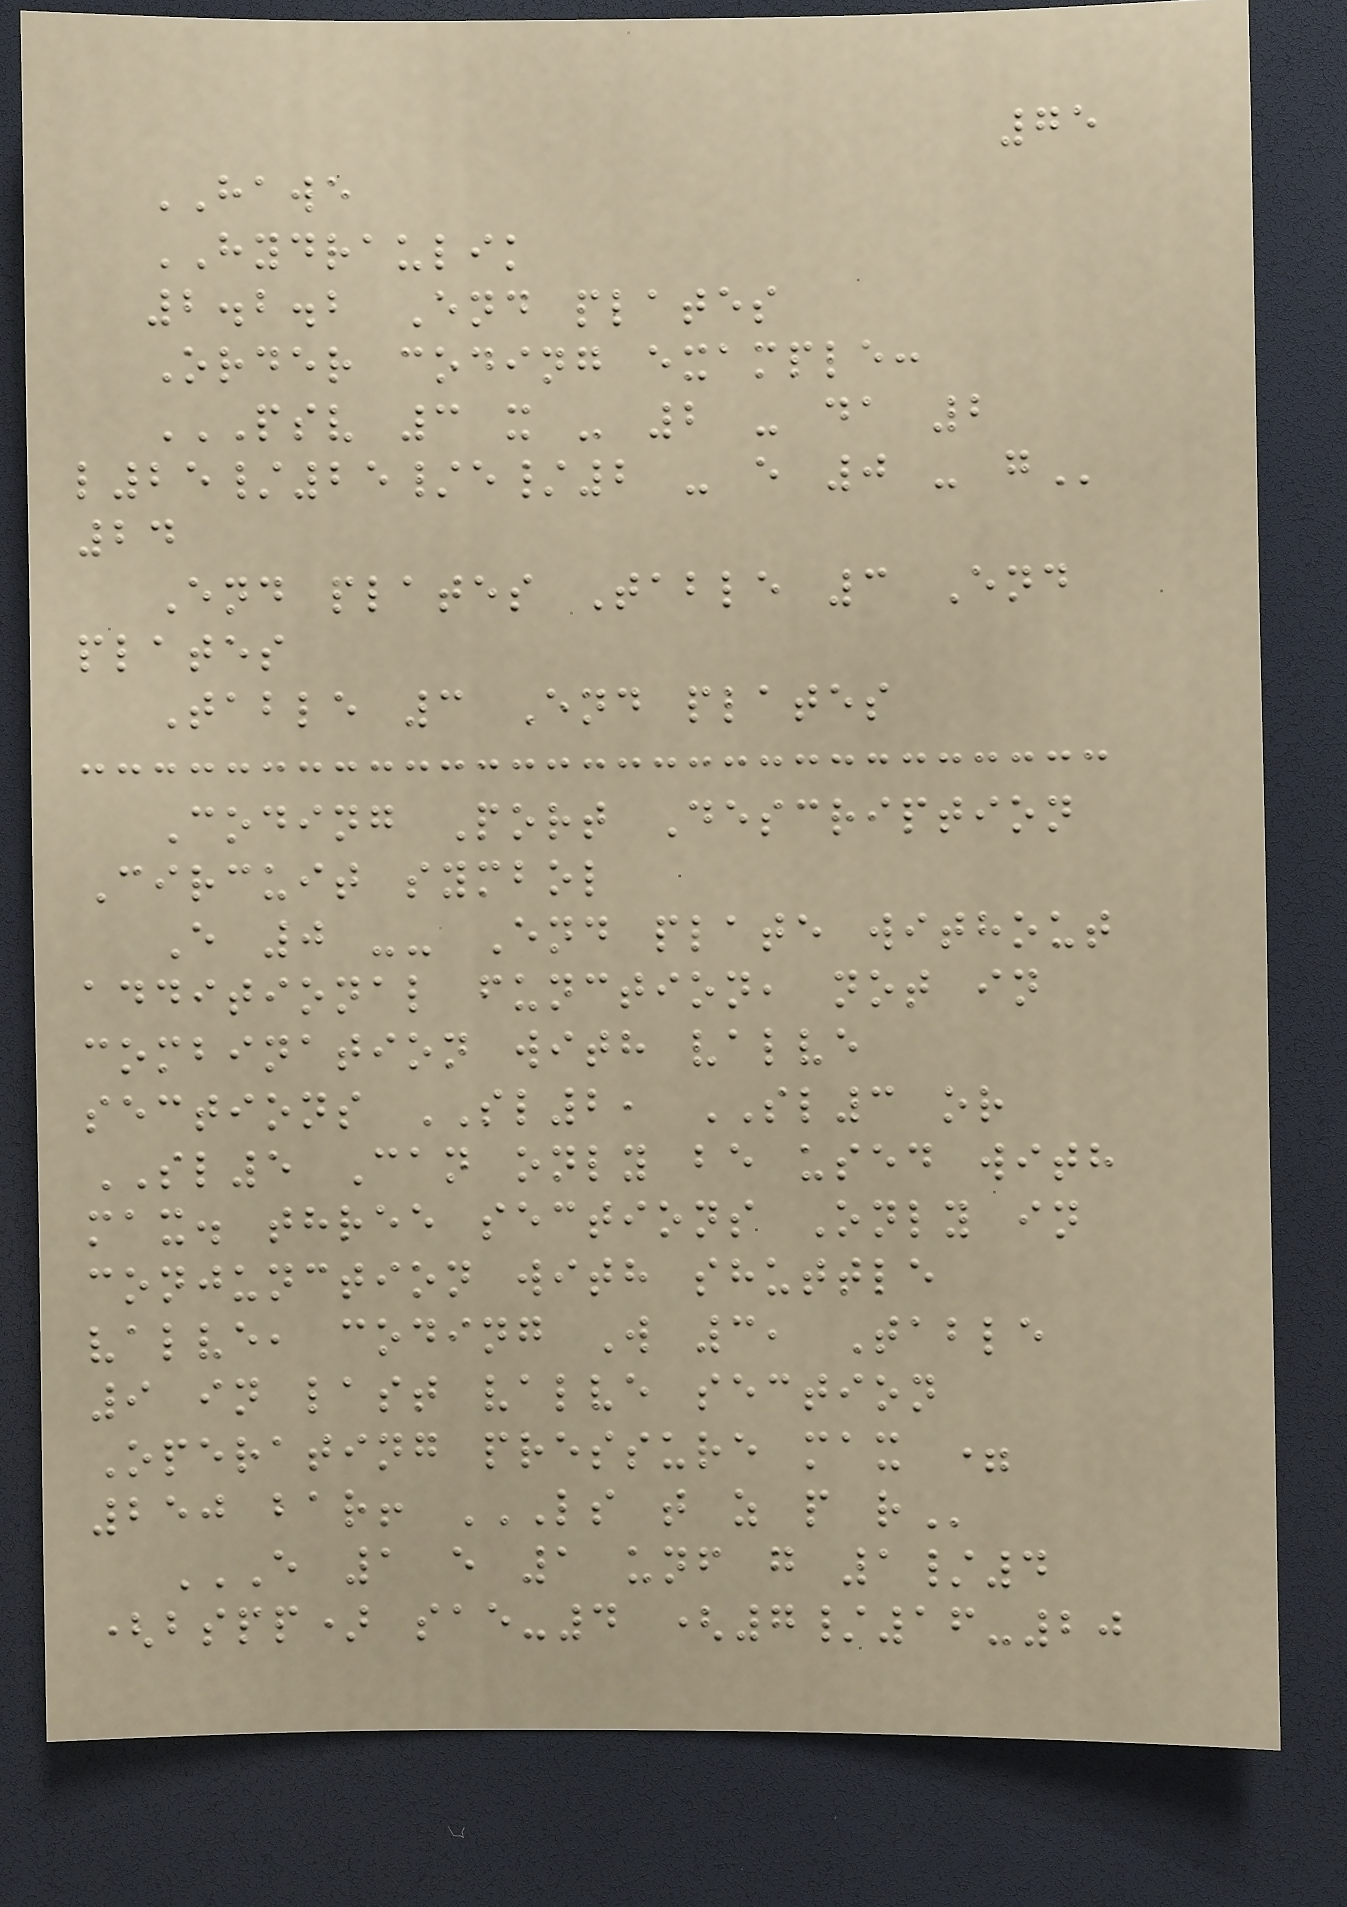75
HAWE
HYDRAULIK
2.2.2 End plates
Order coding example:
PSV 3 X - 2 - DA 2
L25/25/E/2 - E 0 - G
24
End plates Table 3 End
plates
Table 3 End plates
Coding Port Description
Circuit symbol
E 0 -- End plate without
additional function, not in
combination with valve
sections SL2, SL3 or
SL5 Can only be used with
max. three sections Only in
conjunction with shuttle
valve, coding W 3, Table
9 in last valve section
Operating pressure max =
250 bar! LS T Z P R
E 1 E 1 UNF G 1/4
(BSPP) SAE-4 (7/16-20
